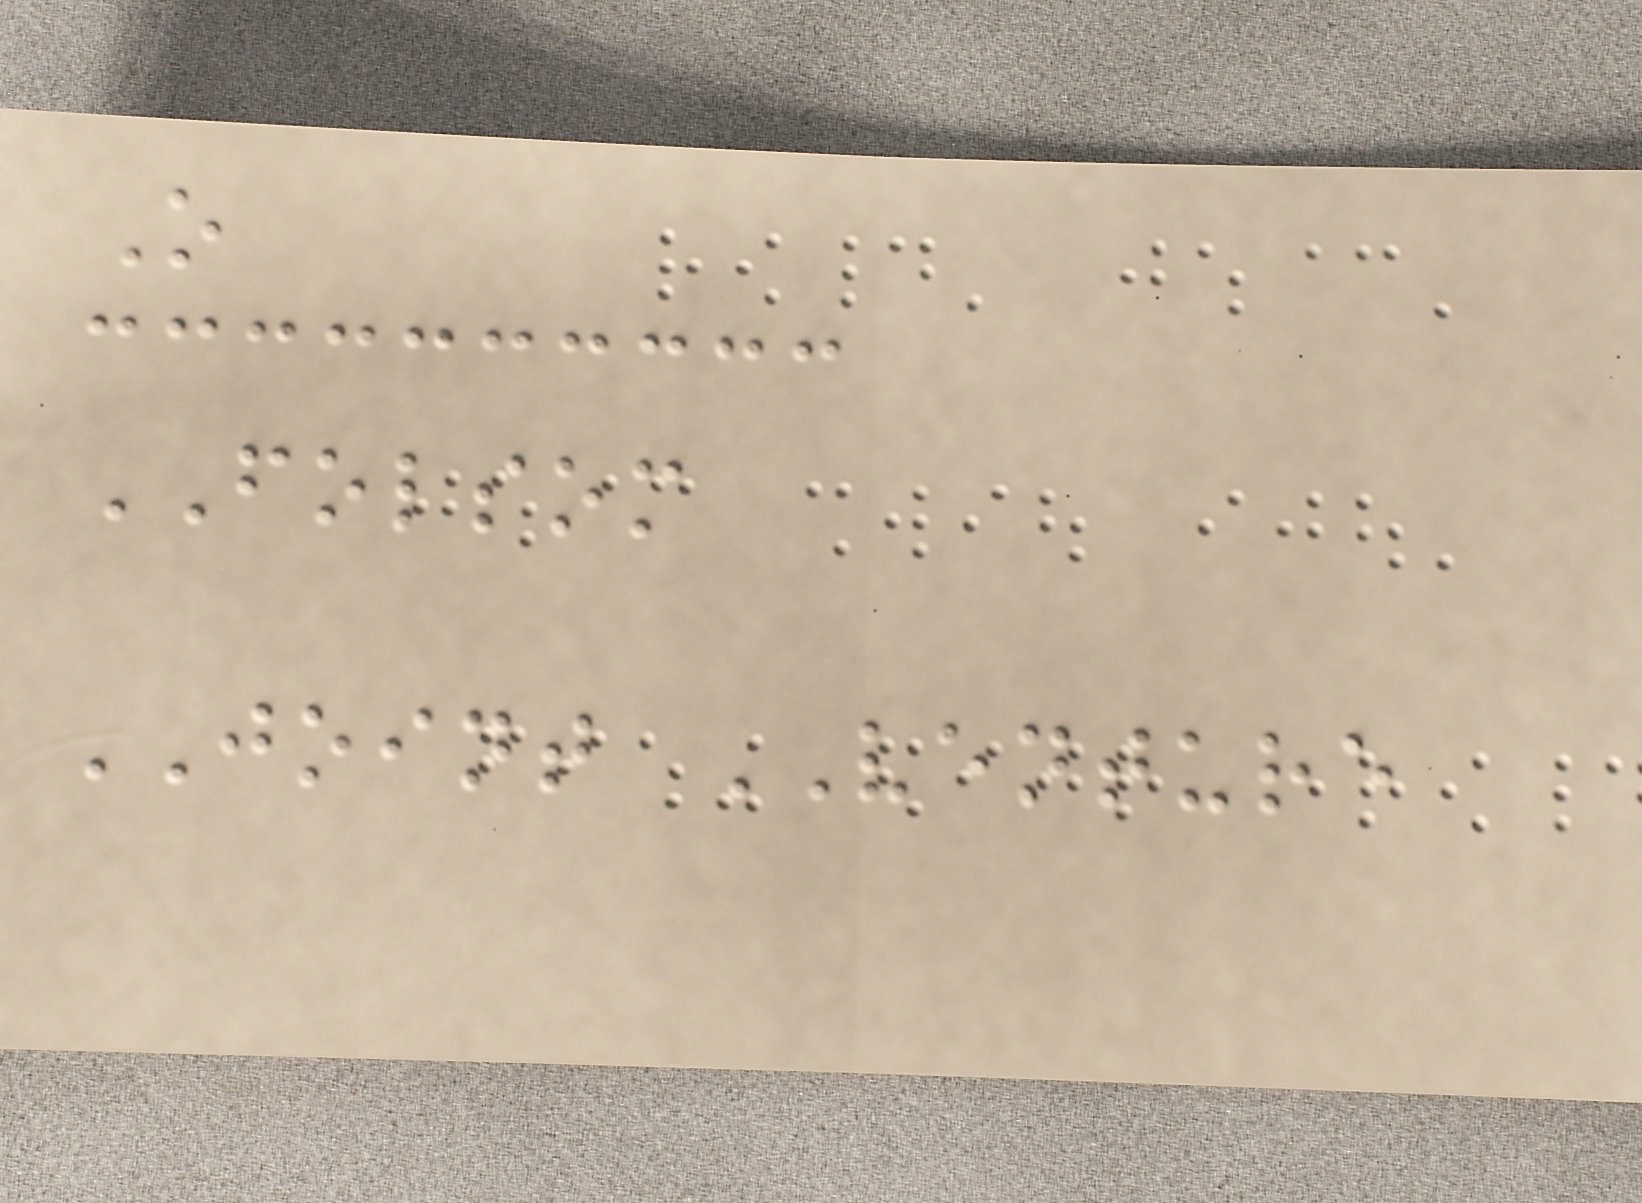O
FOLSOM
JOINT VENTURE
